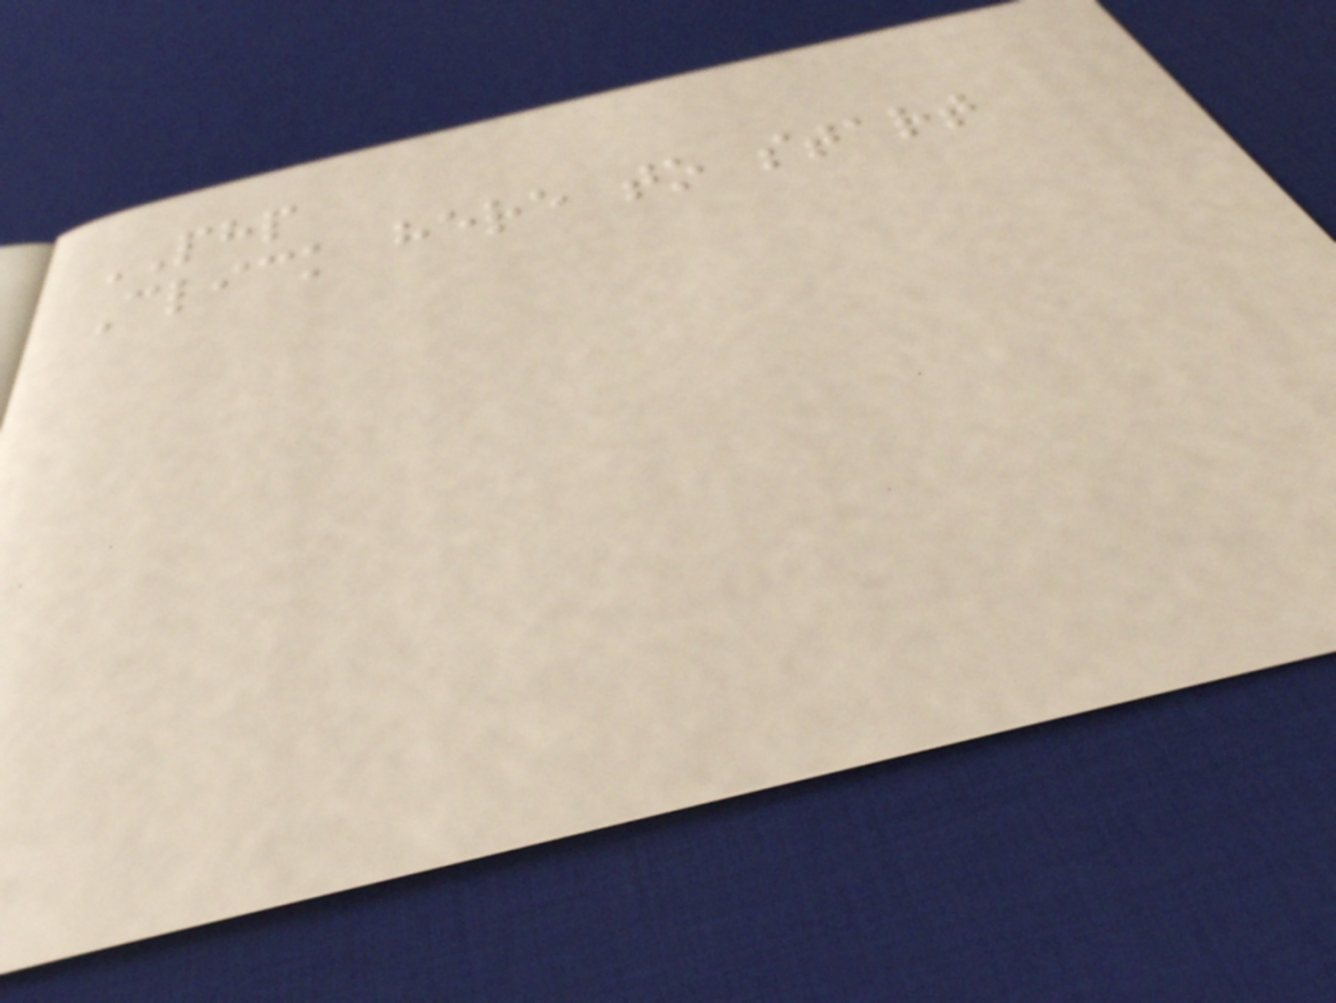PHP
Click here to start
